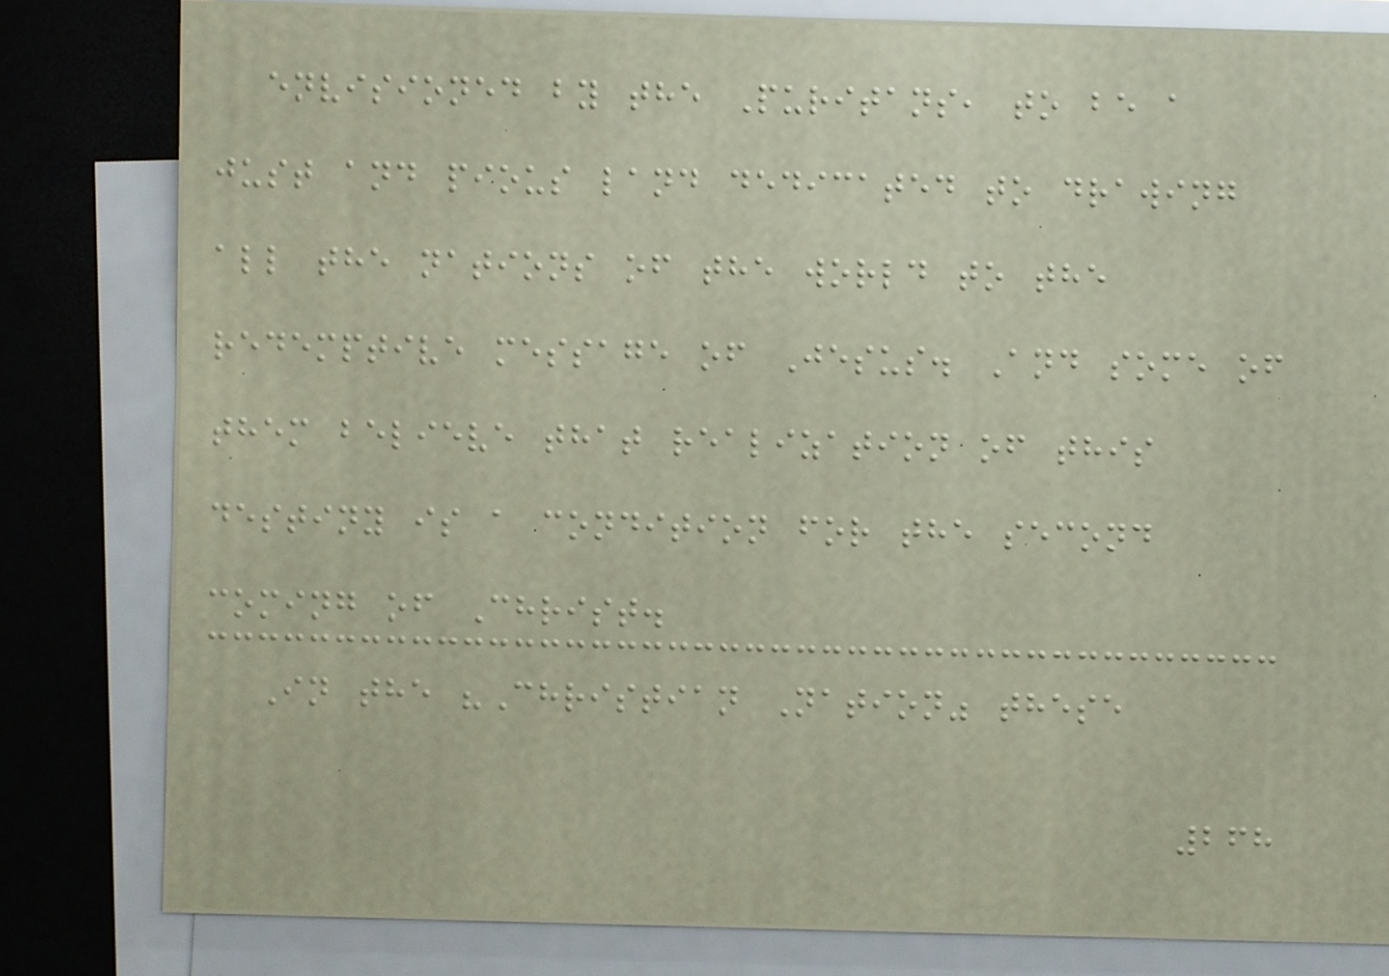envisioned by the Puritans, to be a
just and pious land dedicated to drawing
all the nations of the world to the
redemptive message of Jesus. And some of
them believe that realization of this
destiny is a condition for the second
coming of Christ.
In the "Christian Nation" these
268
